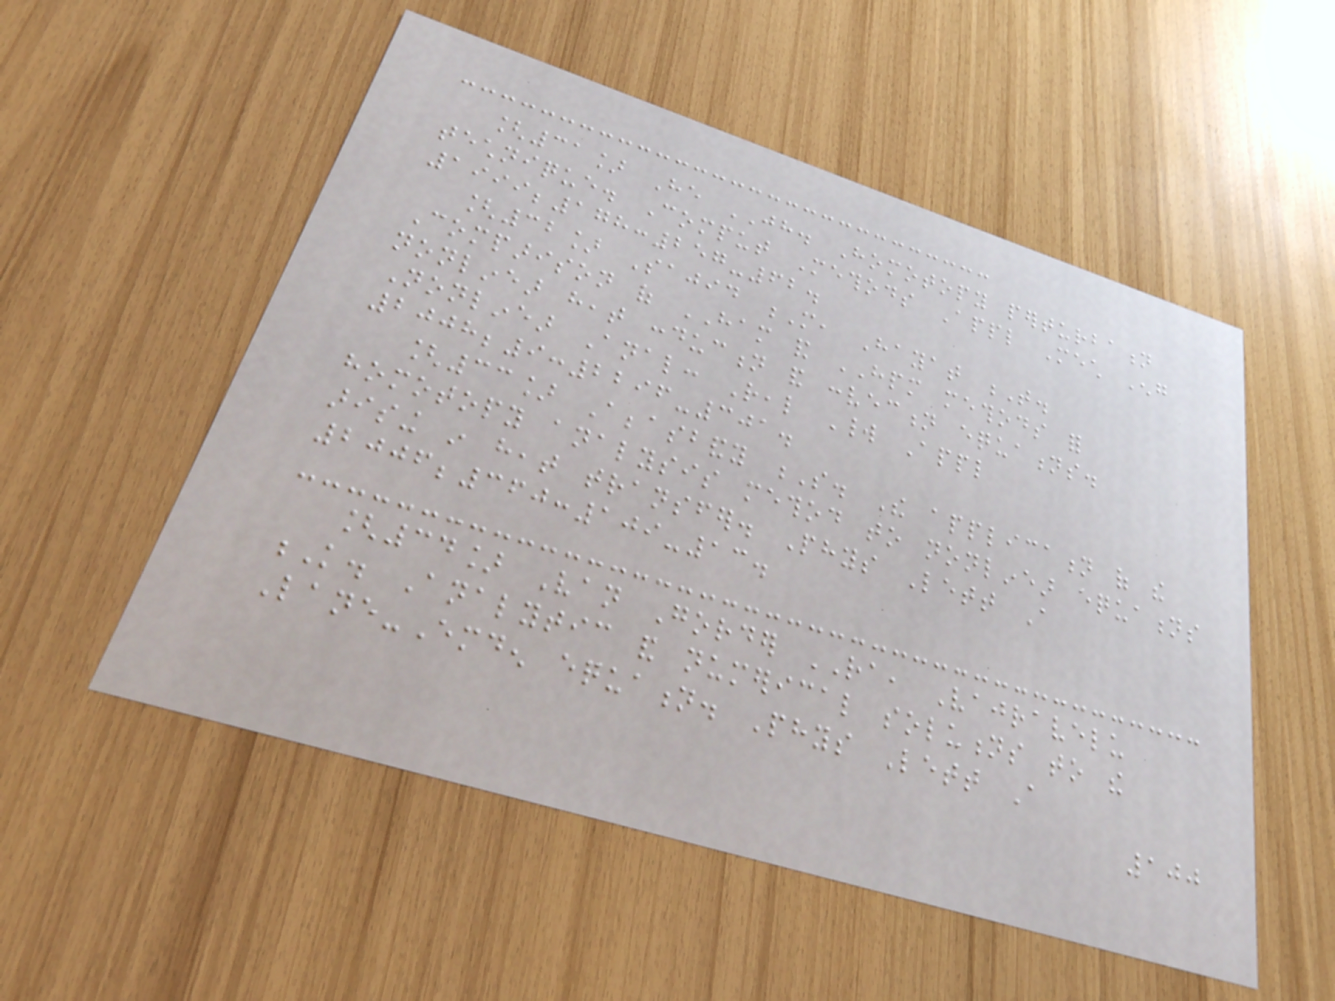[31] He JH. Homotopy perturbation
technique. Comput Methods Appl Mech Eng
1999;178:257-62.
[32] Sajid M, Hayat T.
Comparison of HAM and HPM methods for
nonlinear heat conduction and convection equations.
Nonlinear Anal: Real World Appl
2008;9:2296-301.
[33] Abbasbandy S. The application of the
homotopy analysis method to nonlinear equations
arising in heat transfer. Phys Lett A
2006;360:109-13.
[34] Van Gorder RA, Vajravelu
K. Analytic and numerical solutions to the
Lane-Emden equation. Phys Lett A
100
